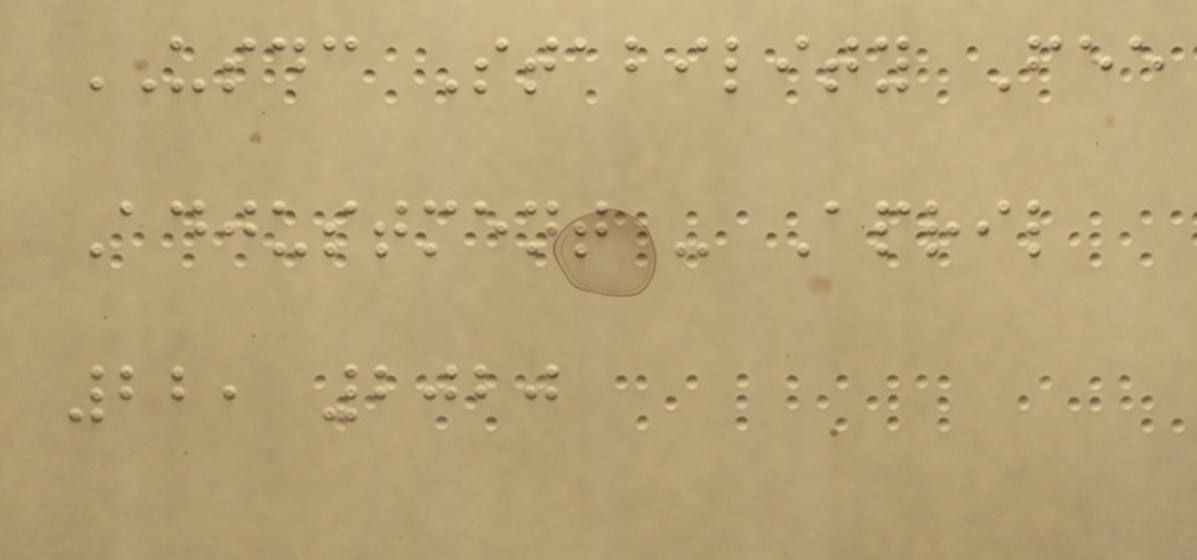USDC Stability Fee
Adjustment - April
22, 2020
